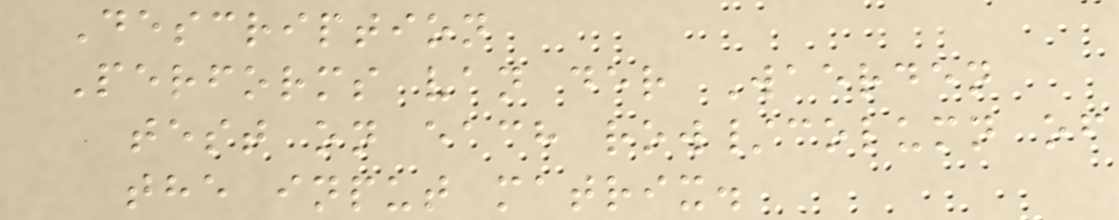Description
Performs van der Waerden
test on each row/column of
the input matrix.
